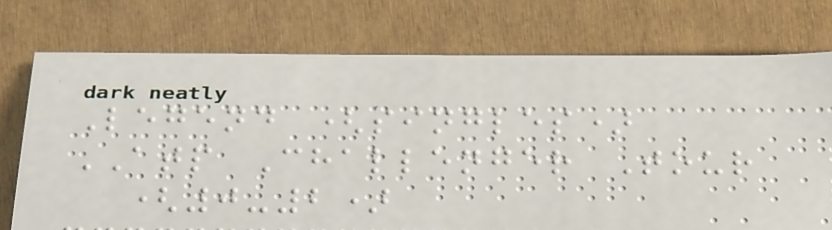Legend (singles)
ATP Challenger Tour
(0-2)
